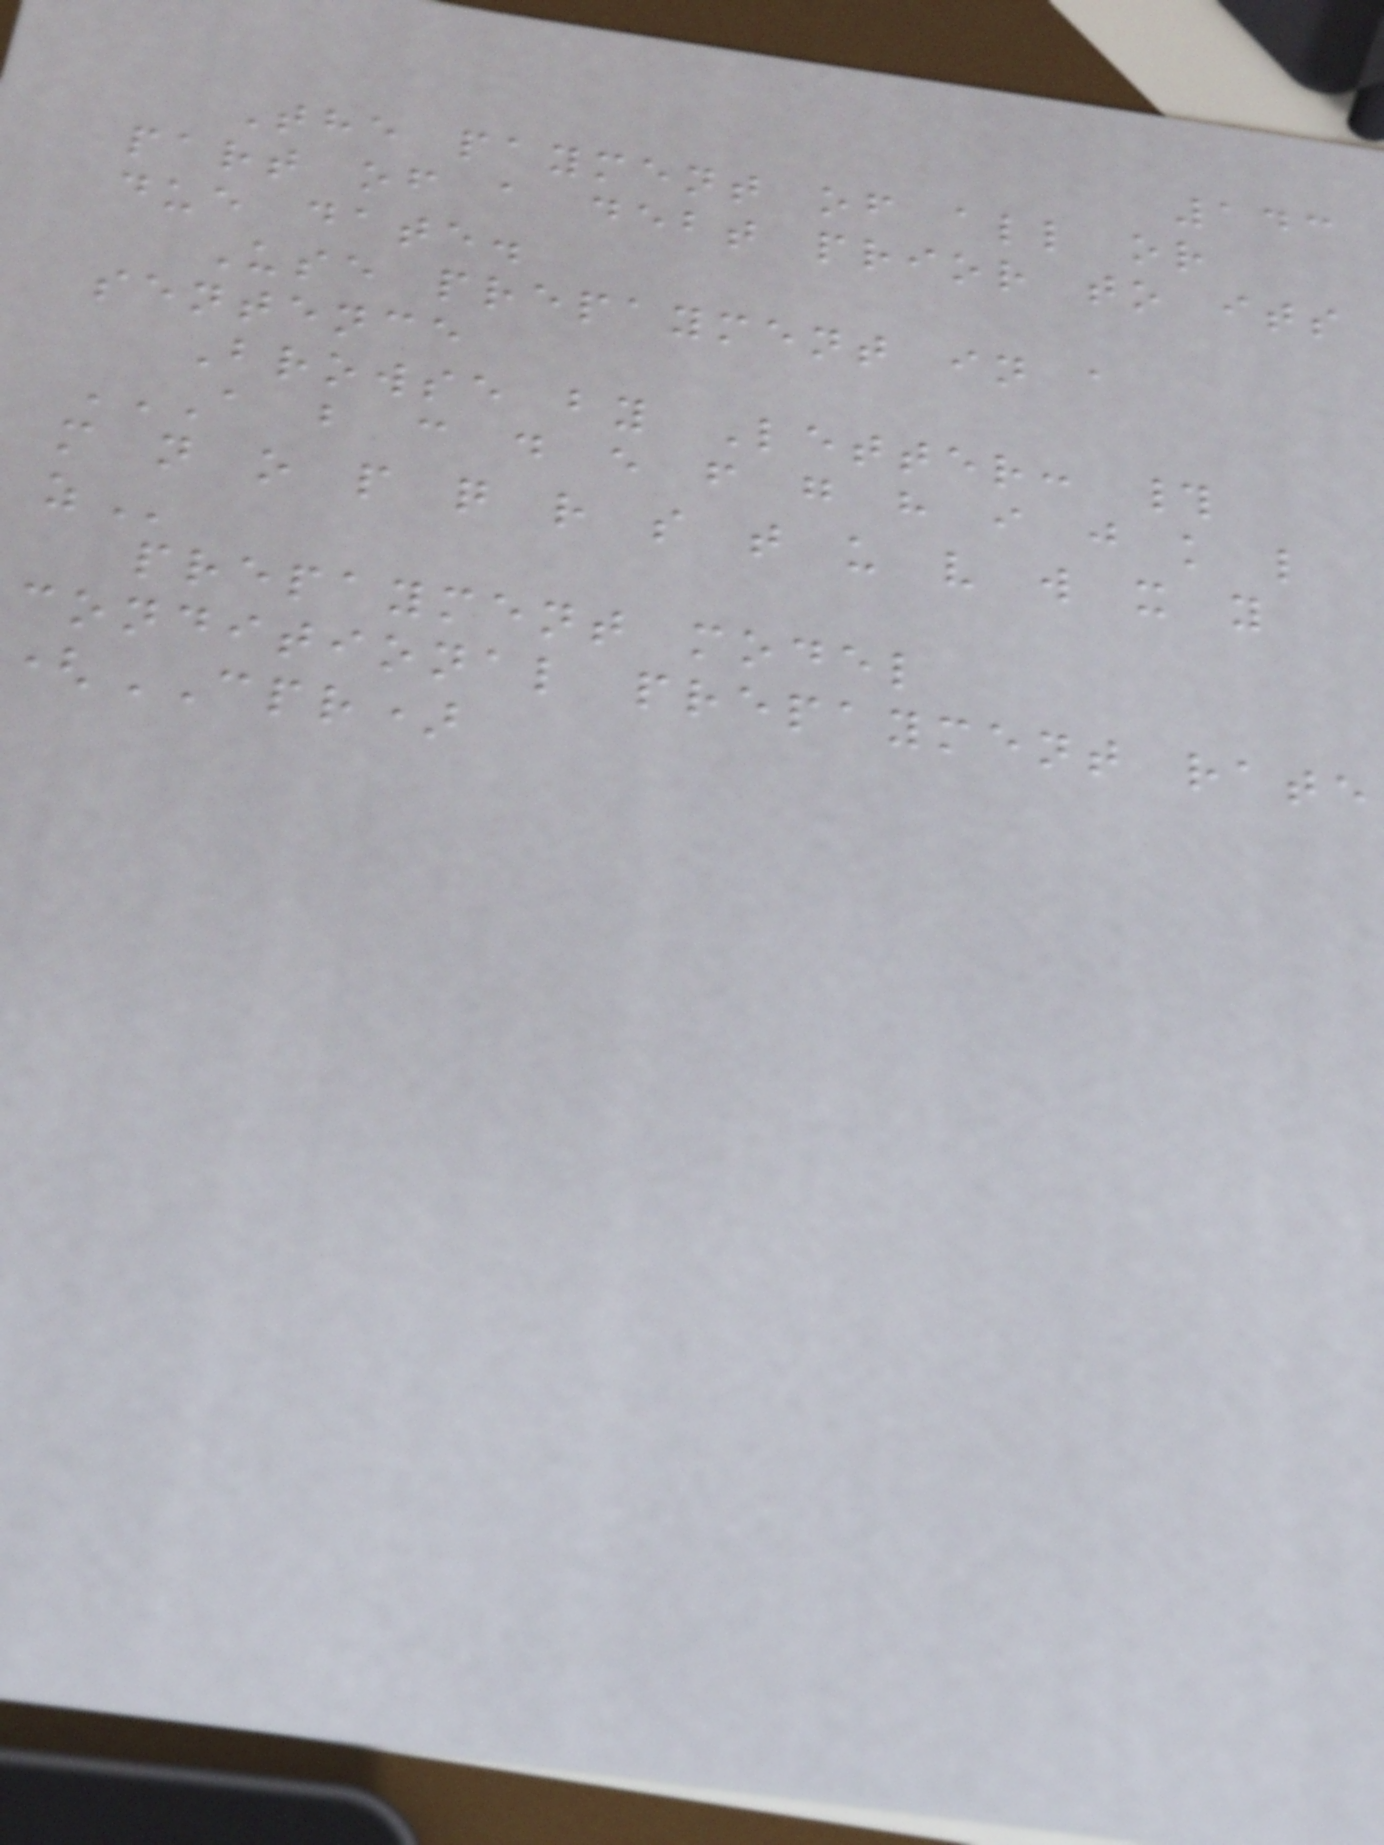143
The payment of all or
part of a debt prior to its
due date.
Use prepayment in a
sentence
Browse by Letter: #
A B C D E F G H I J K L
m n o p q r s t u v w x y
prepayment model
conditional prepayment rate
(CPR)
